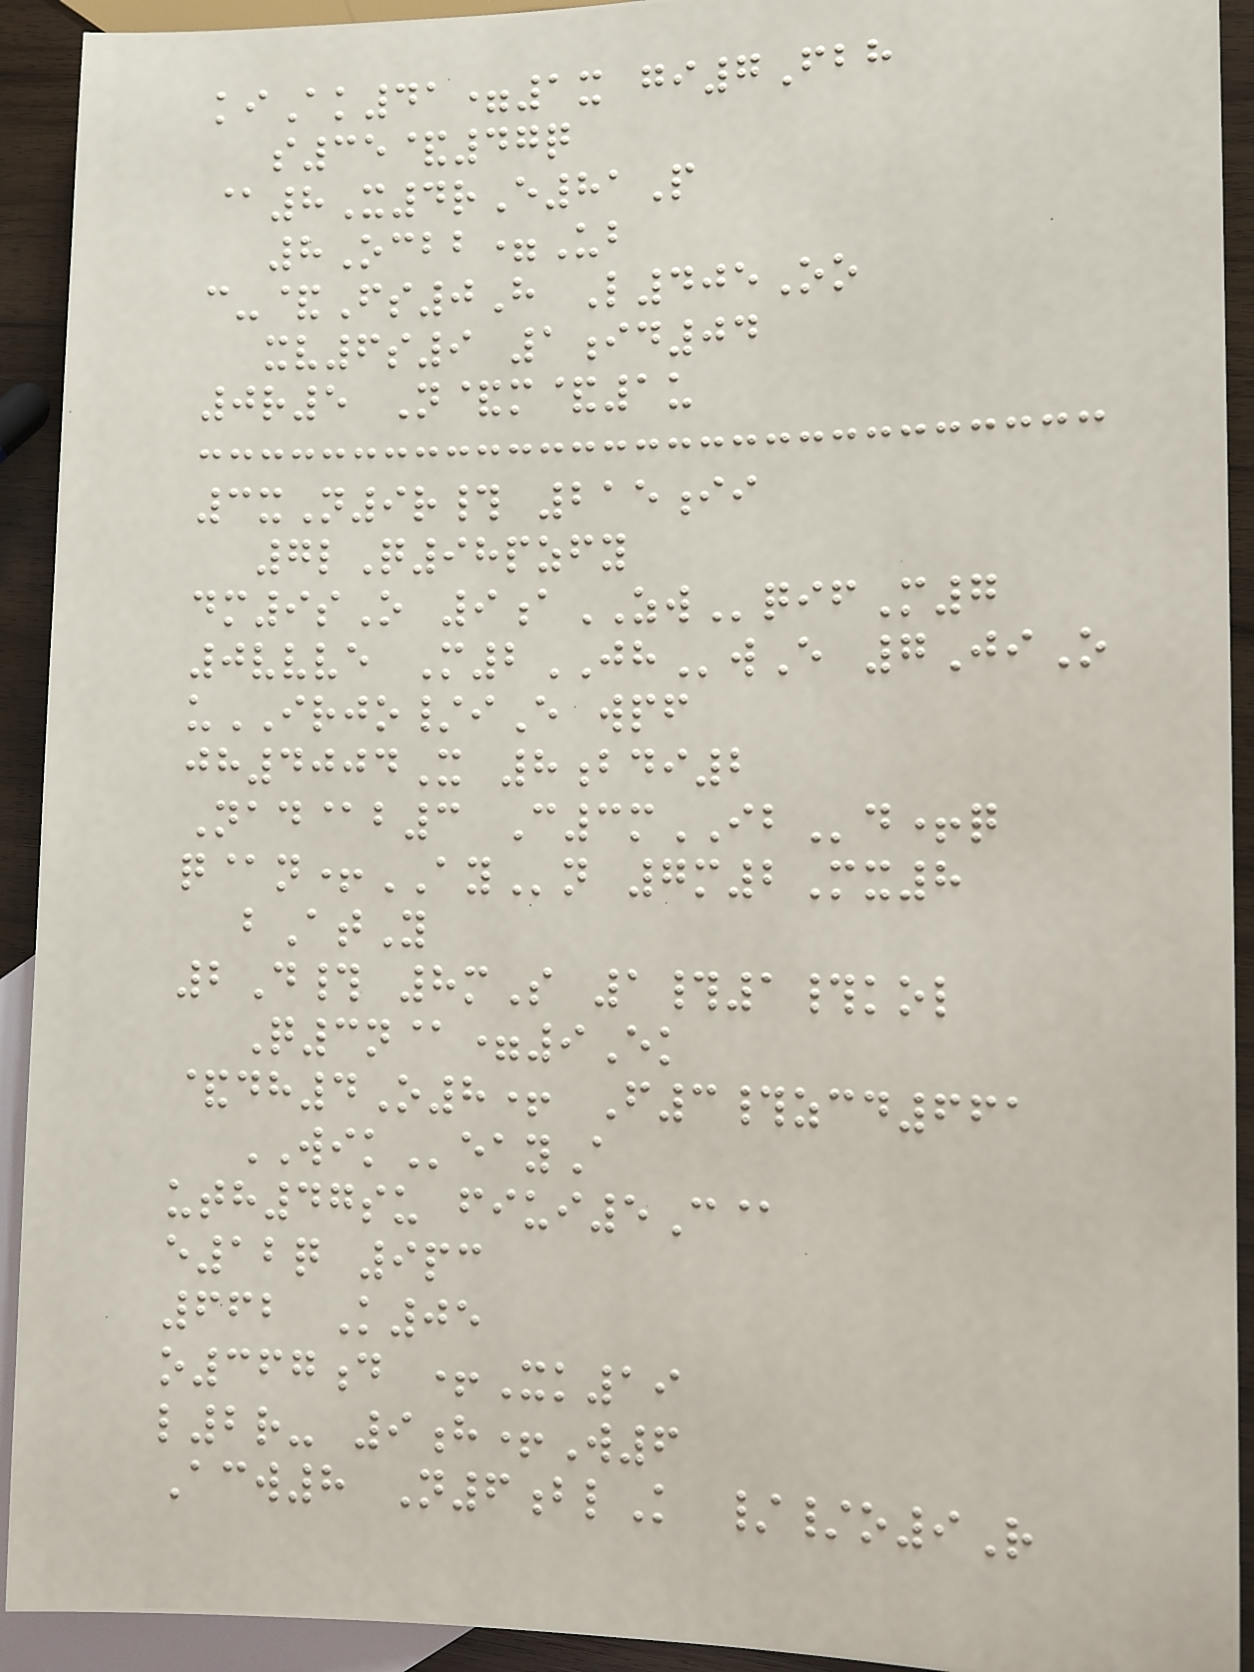kiAk41=1x gi7Fbh
s35&47q
@8X4rE81P
8Ocbb=Ub
c-&Fs0H L405Oo
xv6s9 1id04
0r5 N&m&1u
3xN9r# 215ii
7lQ98pzfy
dm9sO 9aZWqifM7
0vvve M2JHwE 7JiO
uIRJO/iE wpf
jh4004X 8bdi2
Nad@b3 C3mIBd+q
q@n+AYn 7m2Mx8
bAtY
2D# 8mS 1#1#kol
Q3n@=9Ek
&dh4O8+ F3#zcd661
WIKeayA
uth47su fiui5C@
e12q 9pc
662 K05
o367d +Xk19
l2r- 9h+W6
Acw8 N6blK //o9R
